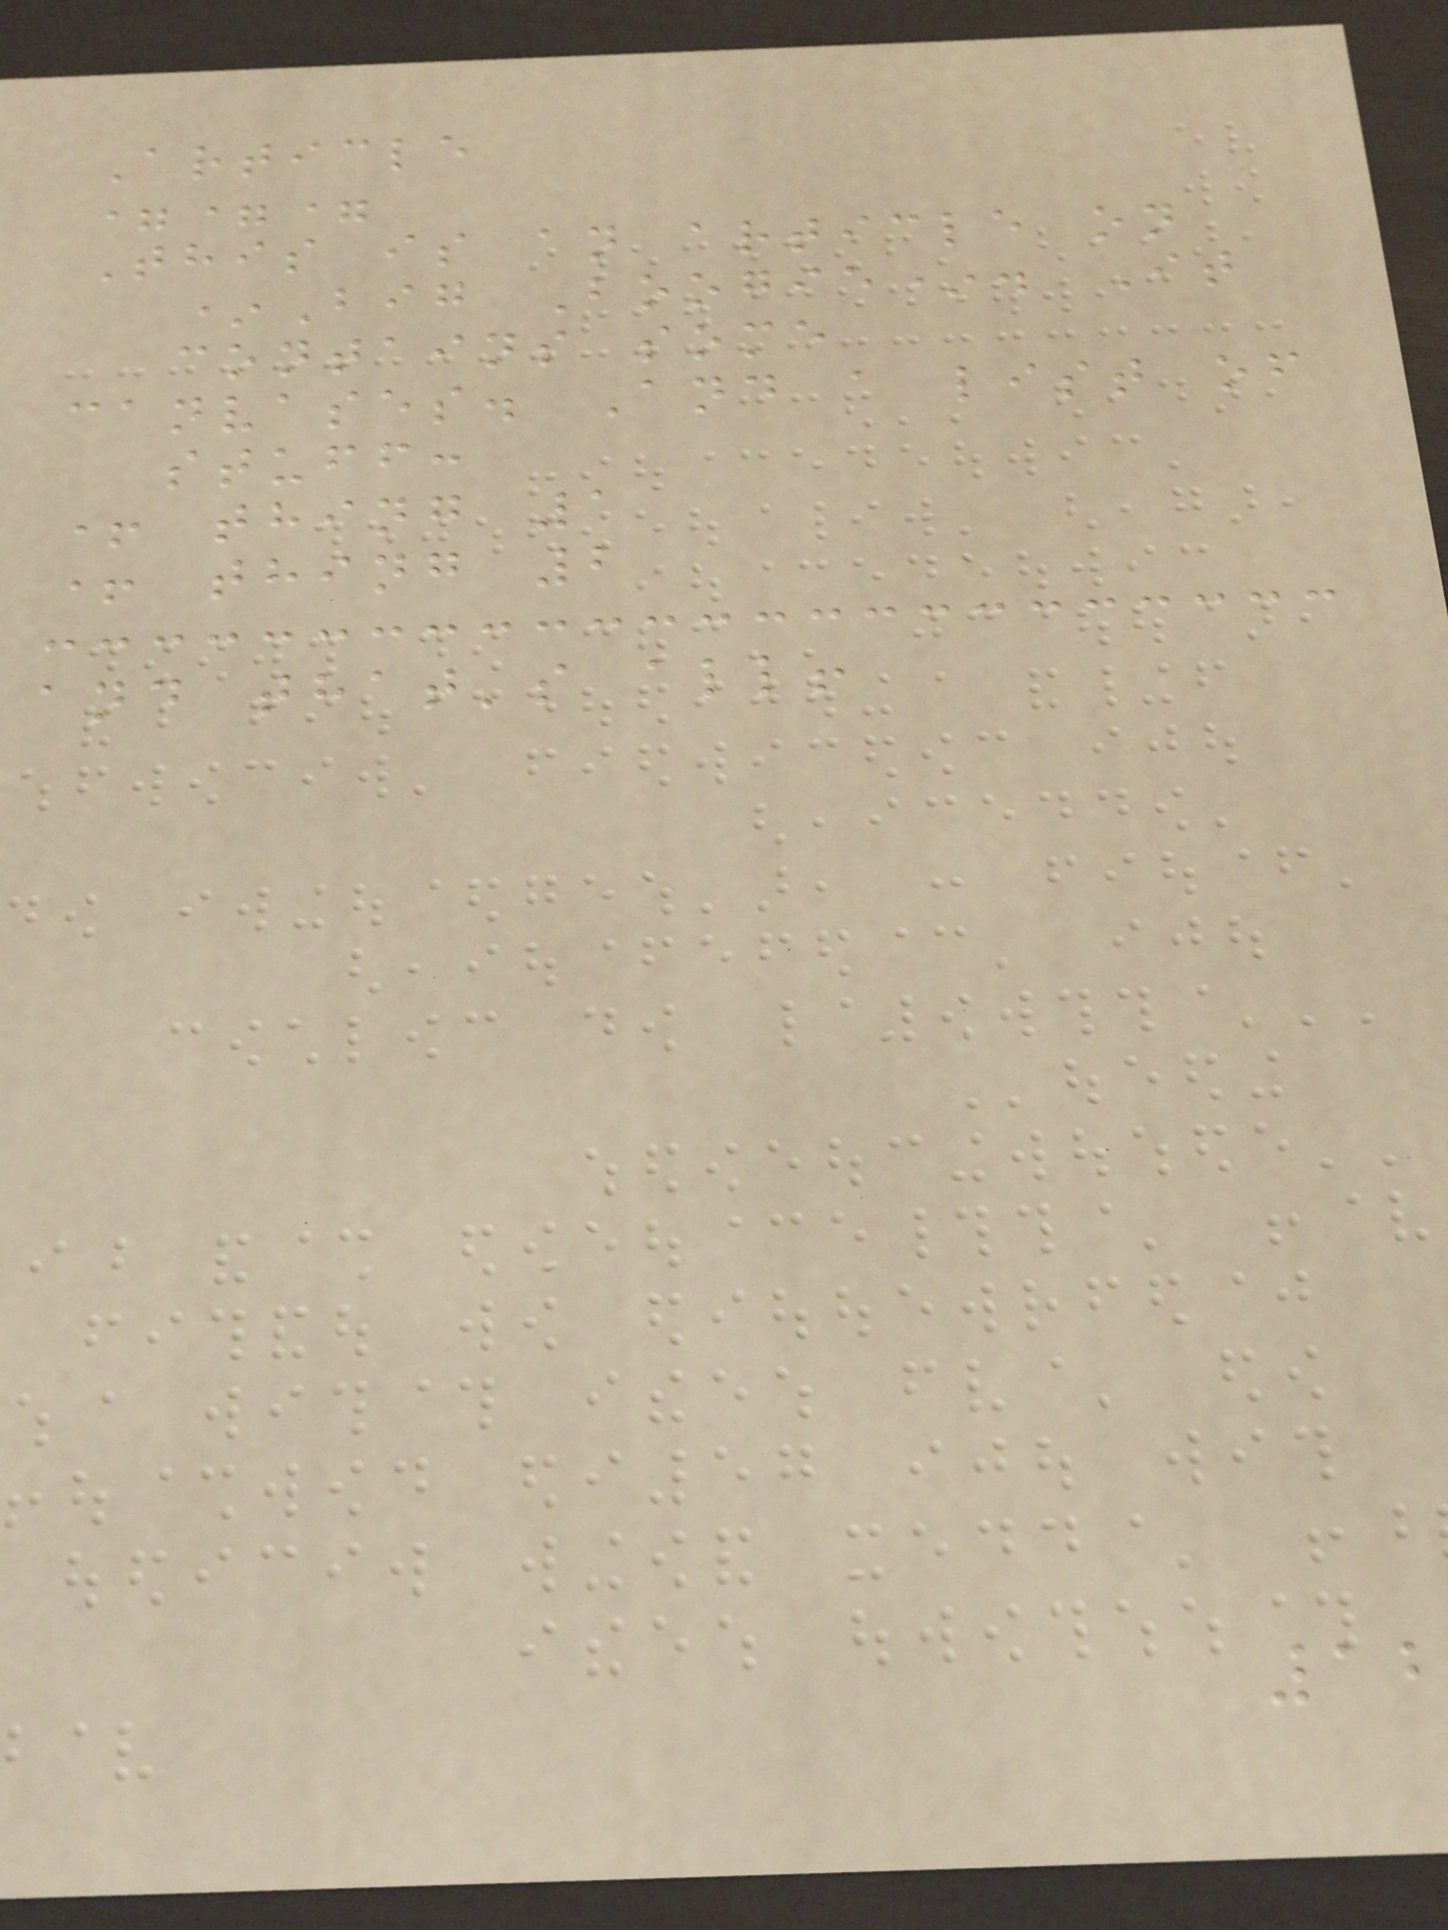Article
===
This is an article on
*Big Boogie*. It
contains some
canvases. And a list of
stuff:
+ thing 1
+ thing 2
and that's all!
